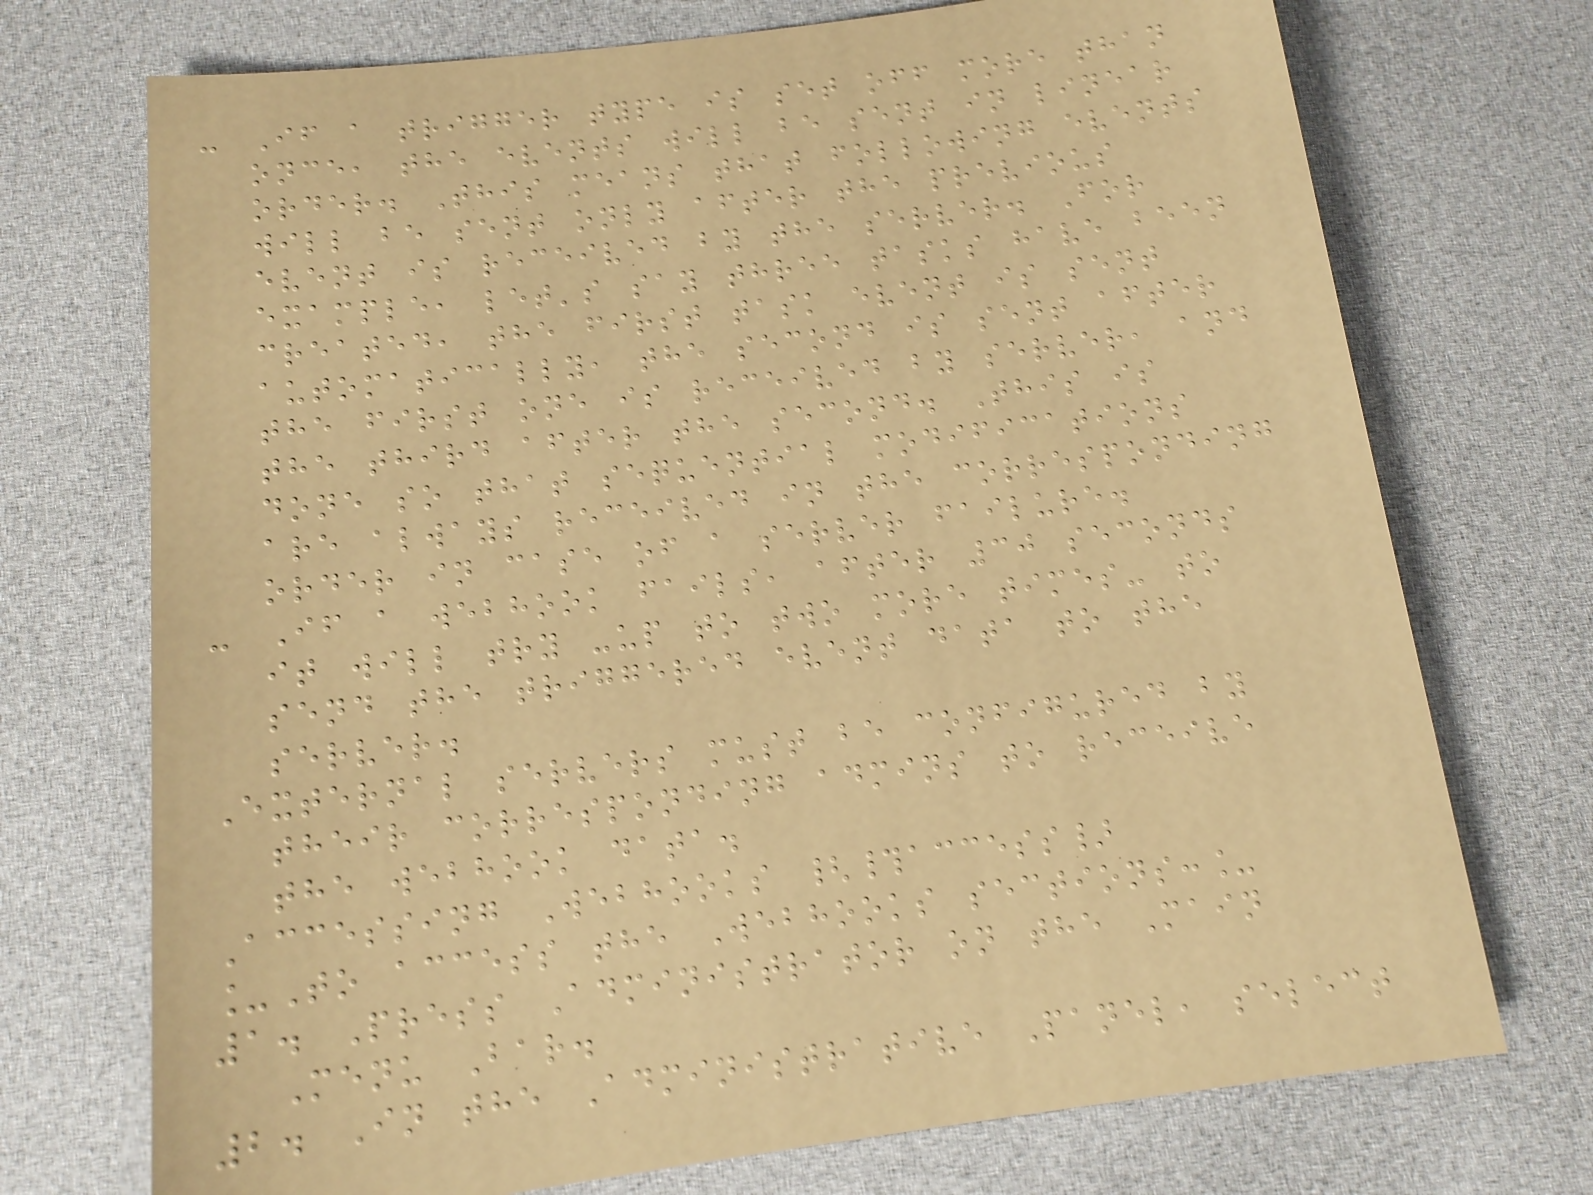- If a trigger type is set off more than
once, the events will be sent in linear
order. This means that following events
will be sent only after the previous
event is received by the server. For
example, let's say three tasks have been
created, the first task event is sent
automatically, the second is sent after
the first one is received by server, and
the third after the second. This is
done so that sequential modifications
are always received in the corresponding
order in case of a server failure.
- If a webhook fails, after 30 seconds
it will try -up to two more times- to
send the triggered event data to the
server.
External servers must be configured by
their corresponding admins to receive
the webhook data.
Accessing Webhooks {#access}
_To access the Webhooks sections:_
1. Press Administrator on the Main
Menu Bar.
2. In the Administrative Panel, select
